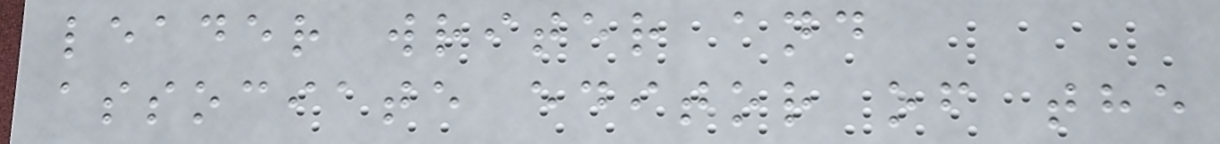leader writer and
associate editor of the
